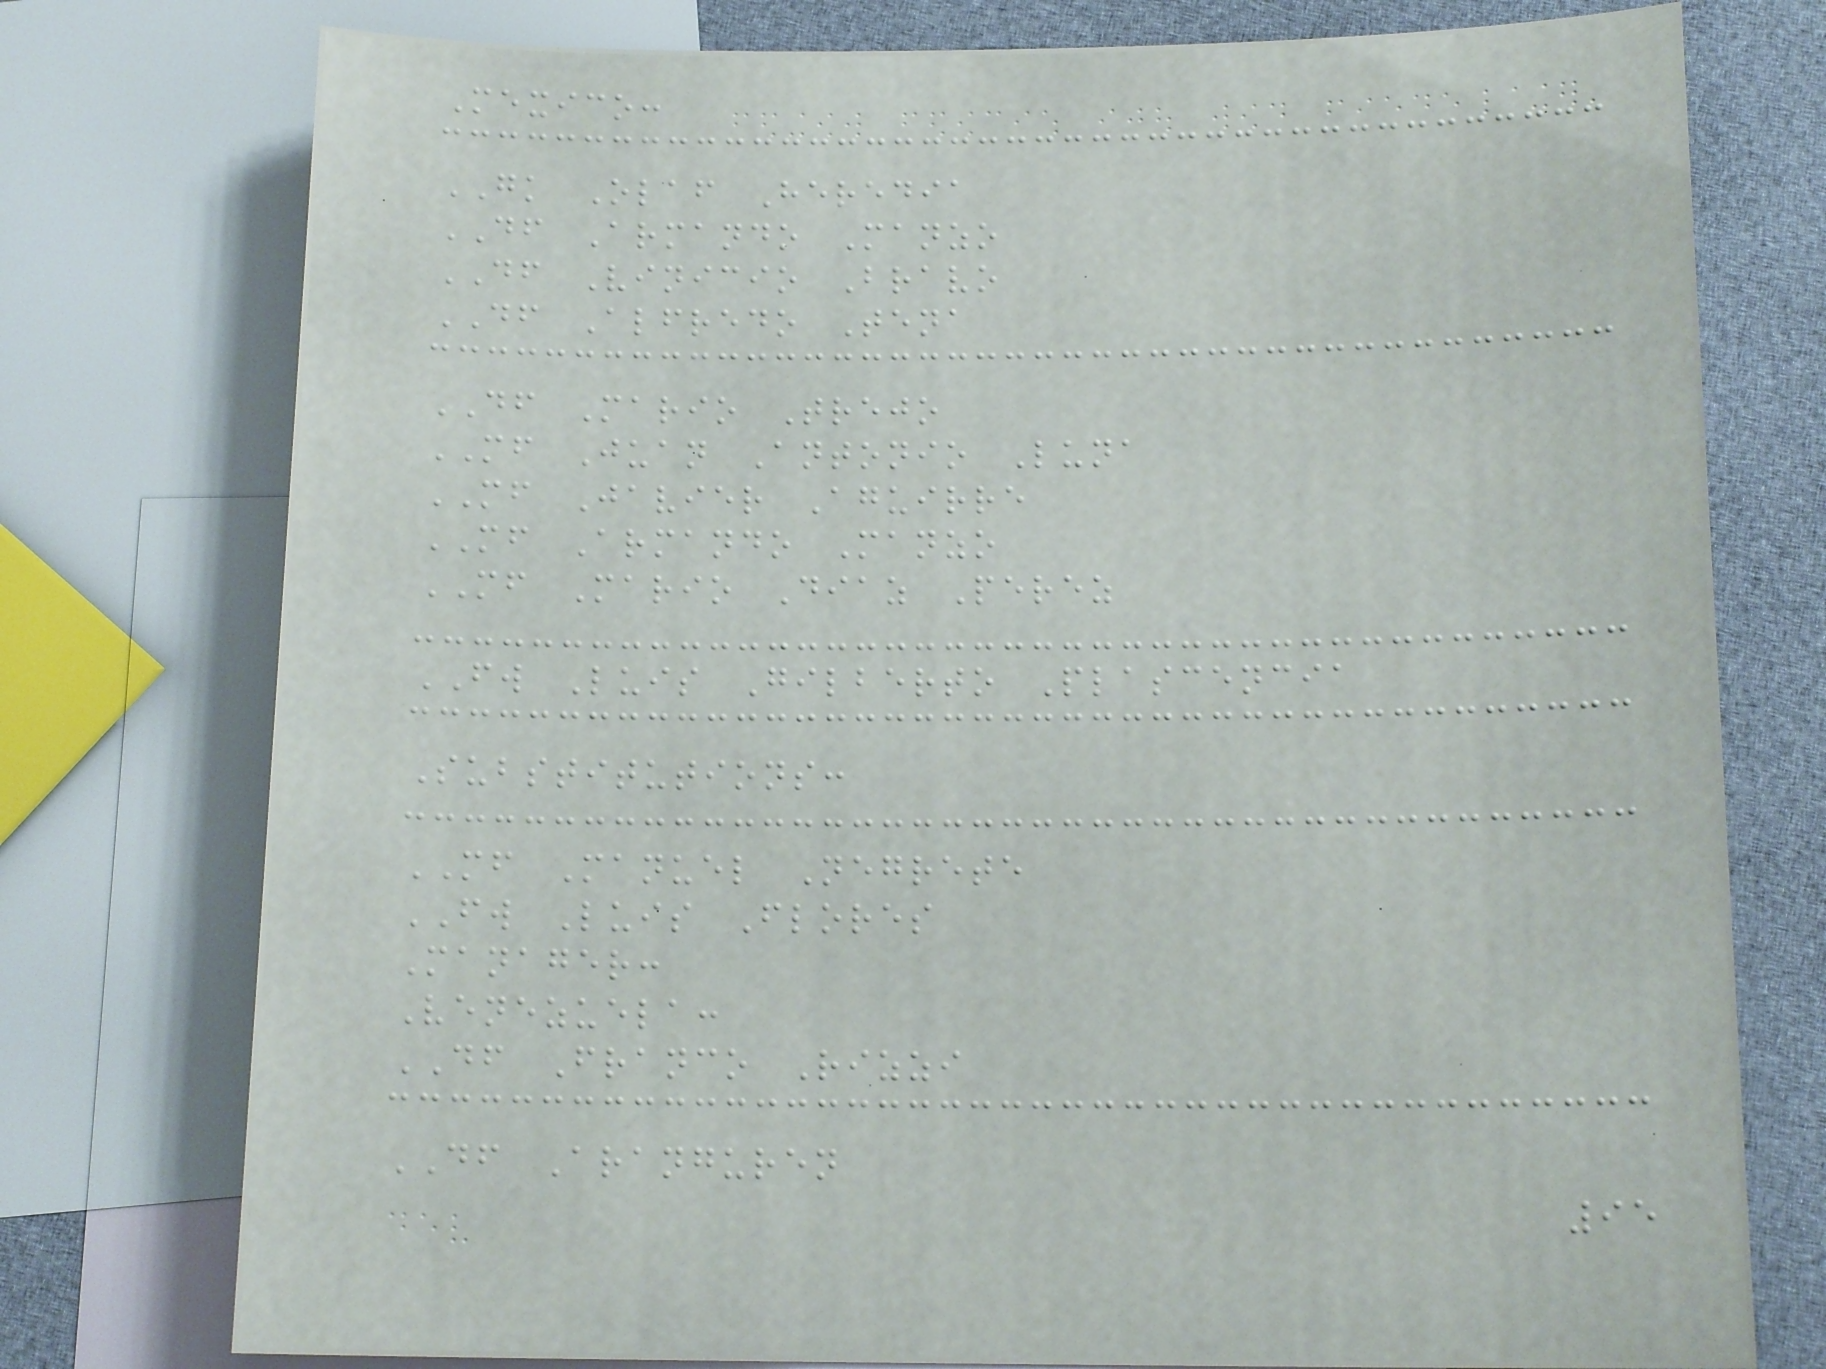Mexico:
GK Olaf Heredia
DF Armando Manzo
DF Vinicio Bravo
DF Alfredo Tena
DF Mario Trejo
MF Juan Antonio Luna
MF Javier Aguirre
MF Armando Manzo
MF Mario Diaz Perez
FW Luis Gilberto Plascencia
Substitutions:
MF Manuel Negrete
FW Luis Flores
Manager:
Venezuela:
DF Franco Rizzi
DF Aranguren
95
